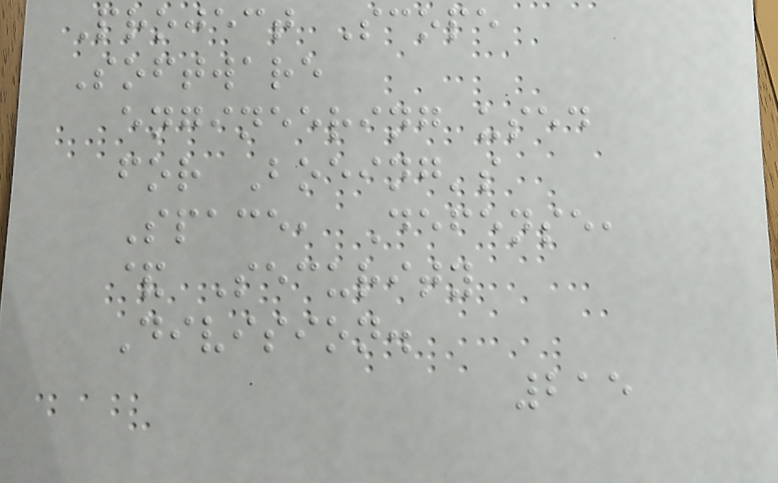Project Scope
Software
engineering used
for Boeing's
Space, Defense,
& Security
Division.
215
